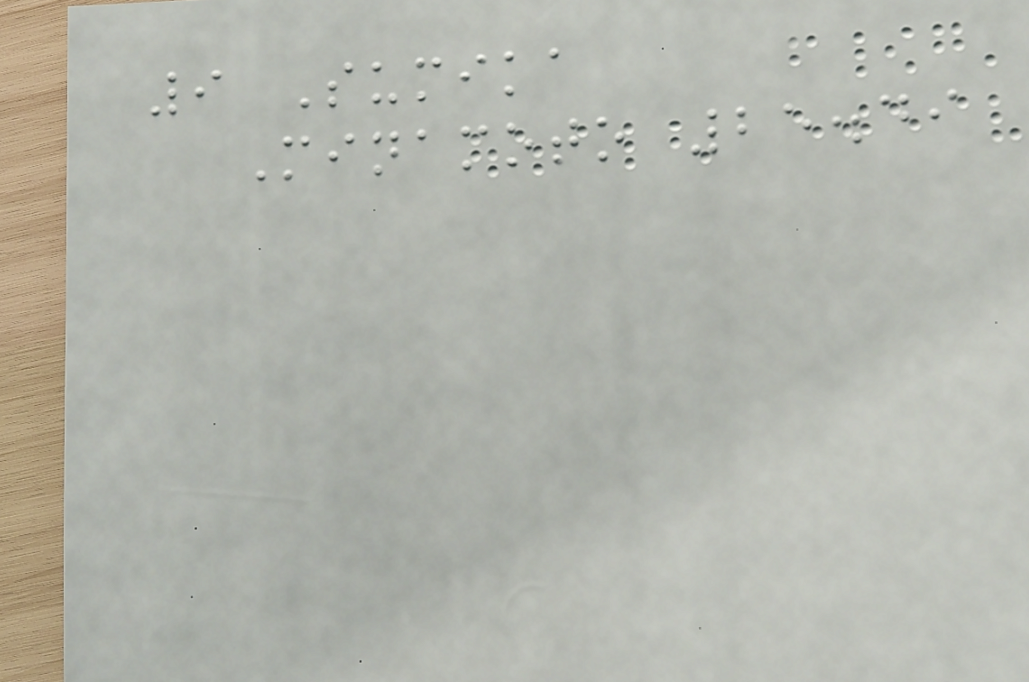9 Sumika
Minamoto 25.49
